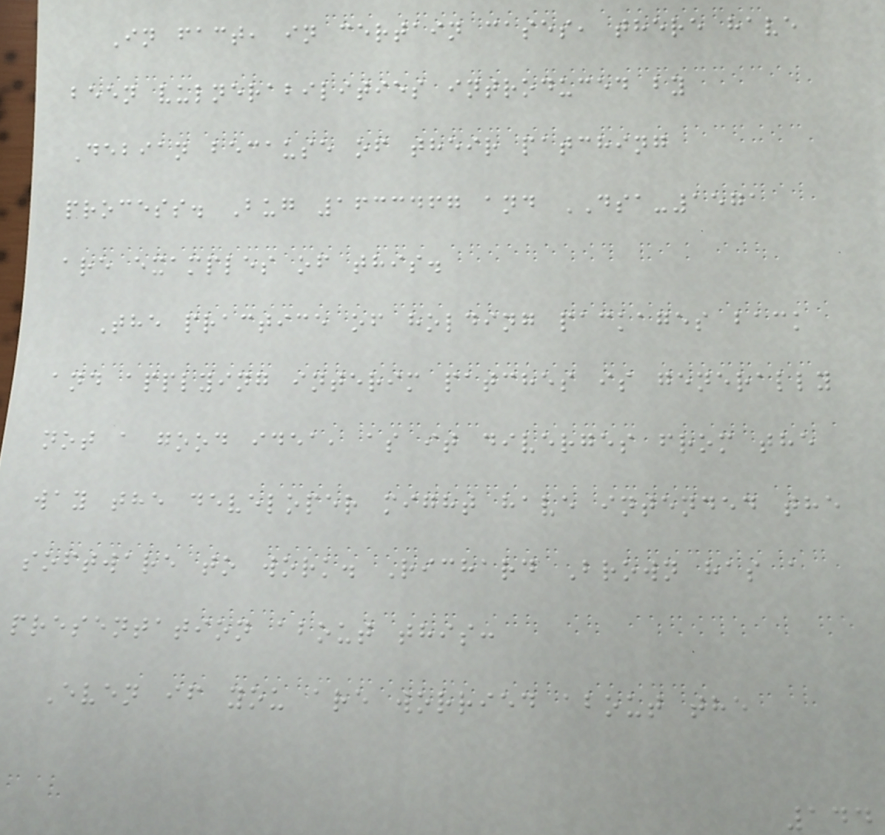In fact, in certain cases, there have
been vulnerabilities introduced by
Debian because of their patching
process. Bug 1633467 and DSA-1571
are examples of this.
The practice of holding packages back
and applying interim patches is generally
not a good idea, as it diverges from the
way the developer might have intended the
software to work. Richard Brown has a
presentation about this:
Even if you are worried about the
144
